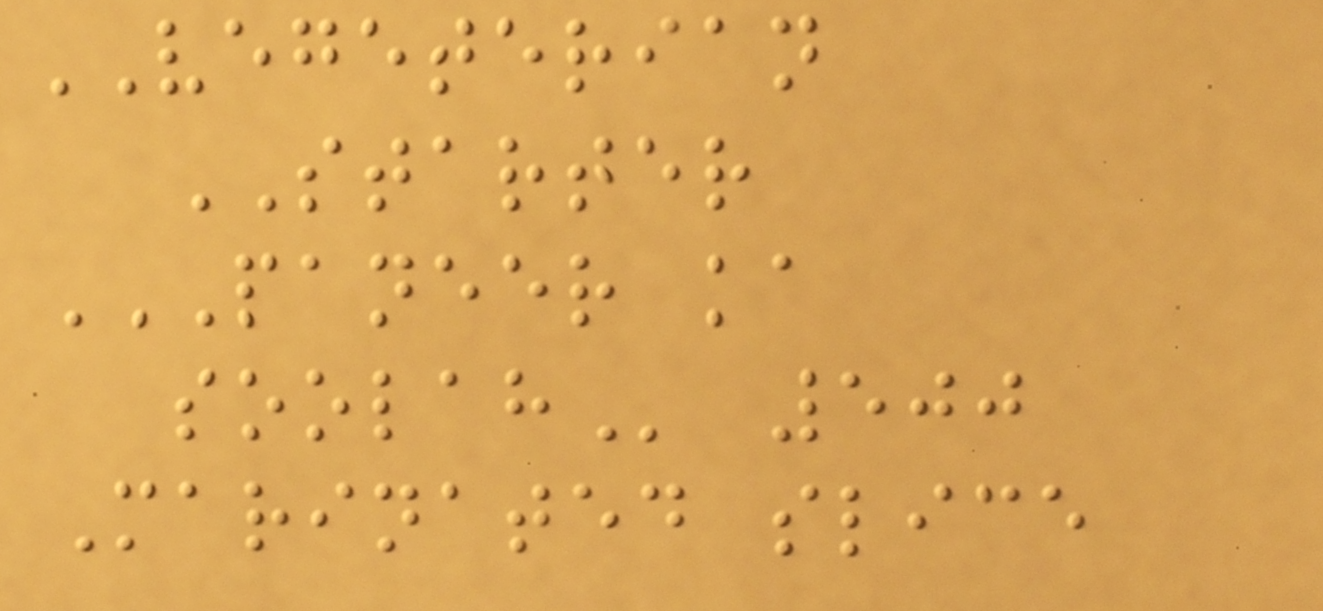VEGETERIAN
STARTER
PANEER KA
SOOLAH 500
Marinated slice
